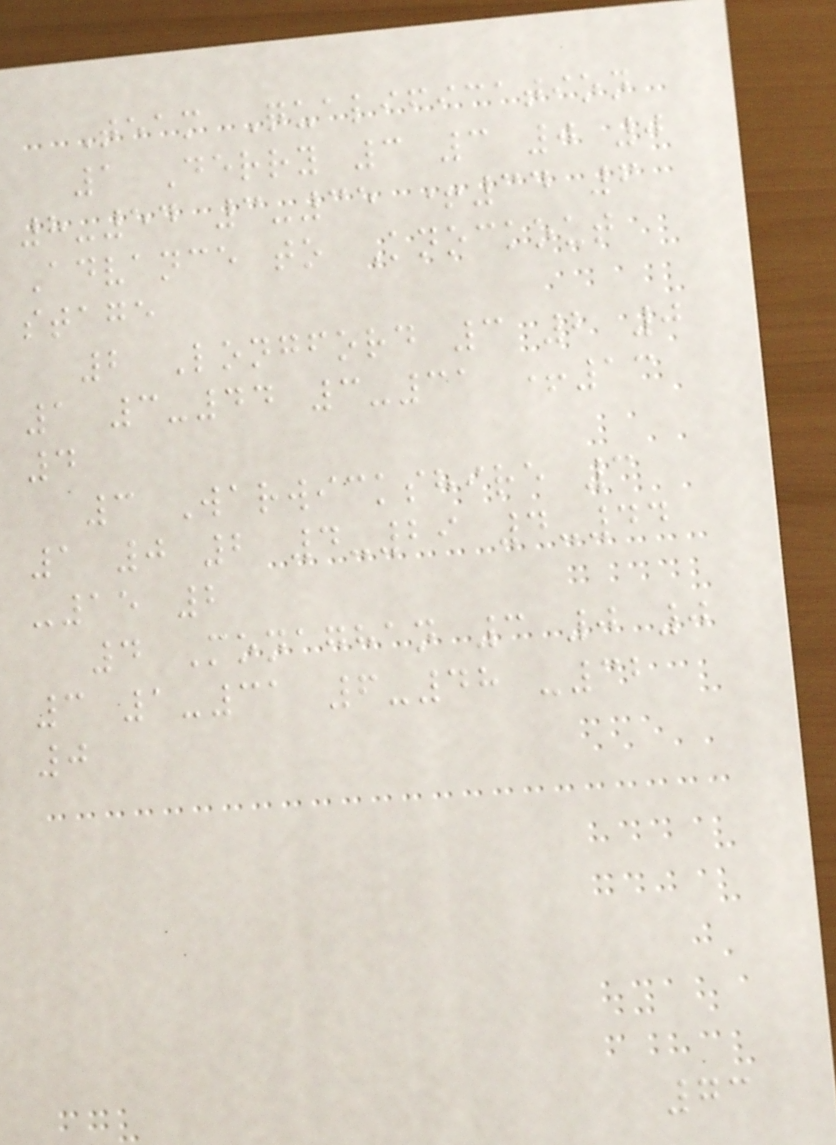Team Qualification
1 Derry 3 3 0 0
8-54 3-35 +34 6
Advance to Knockout
stage
2 Longford 3 2 0
1 3-44 3-31 +13
4
3 Warwickshire 3
1 0 2 4-29 4-44
-15 2
4 Monaghan 3 0 0
3 1-31 6-48 -32
0
73
